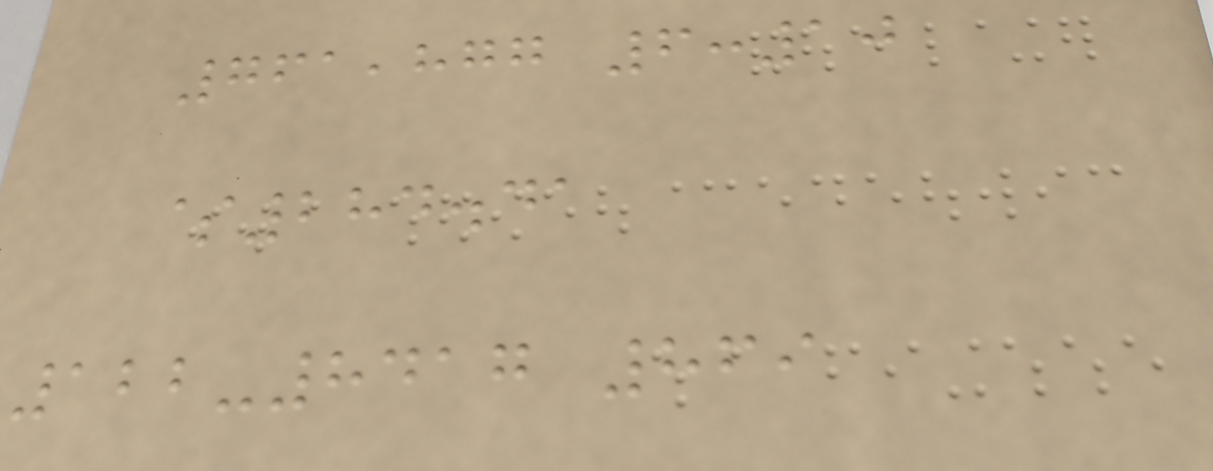761,877 6:10
$284.41
122-8417 869
